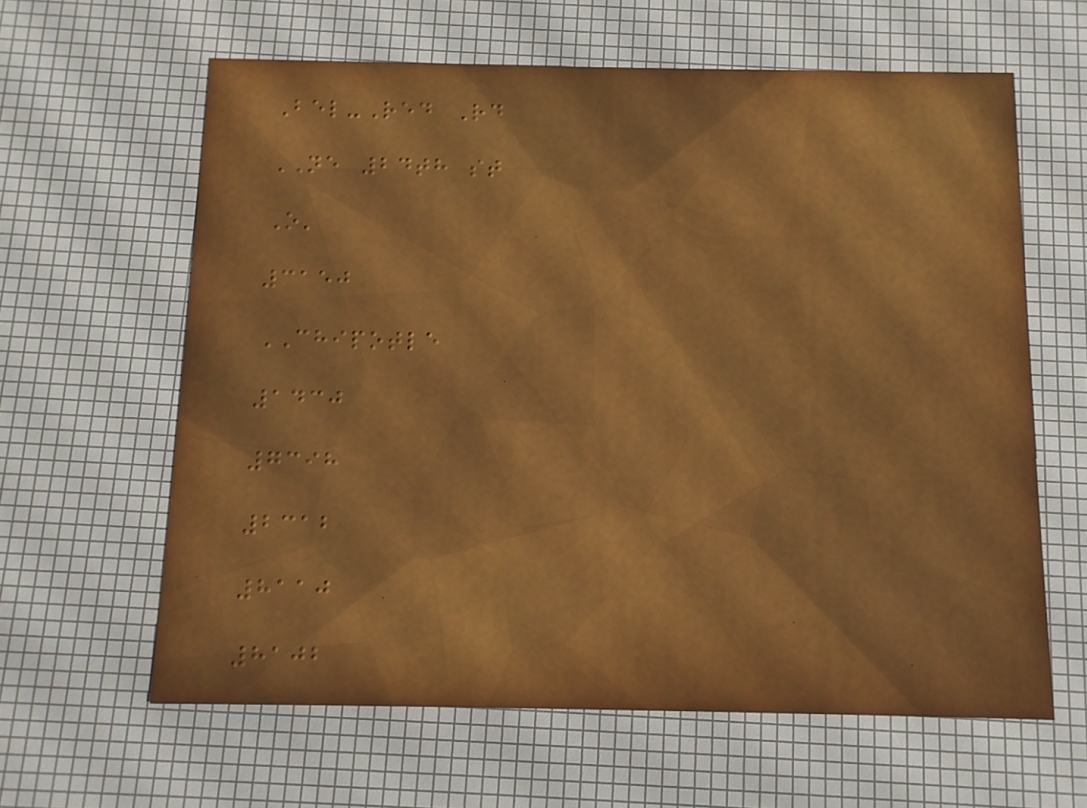Bel-Red Rd
NE 24th st
O'
3150
CHIPOTLE
1430
7398
2312
8110
8102
